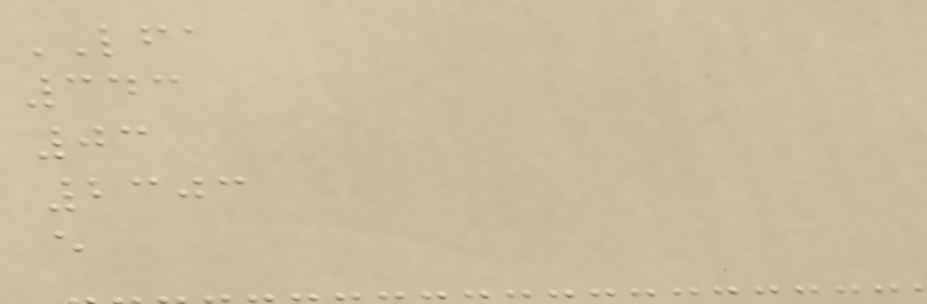LFA
343
03
2303
e
